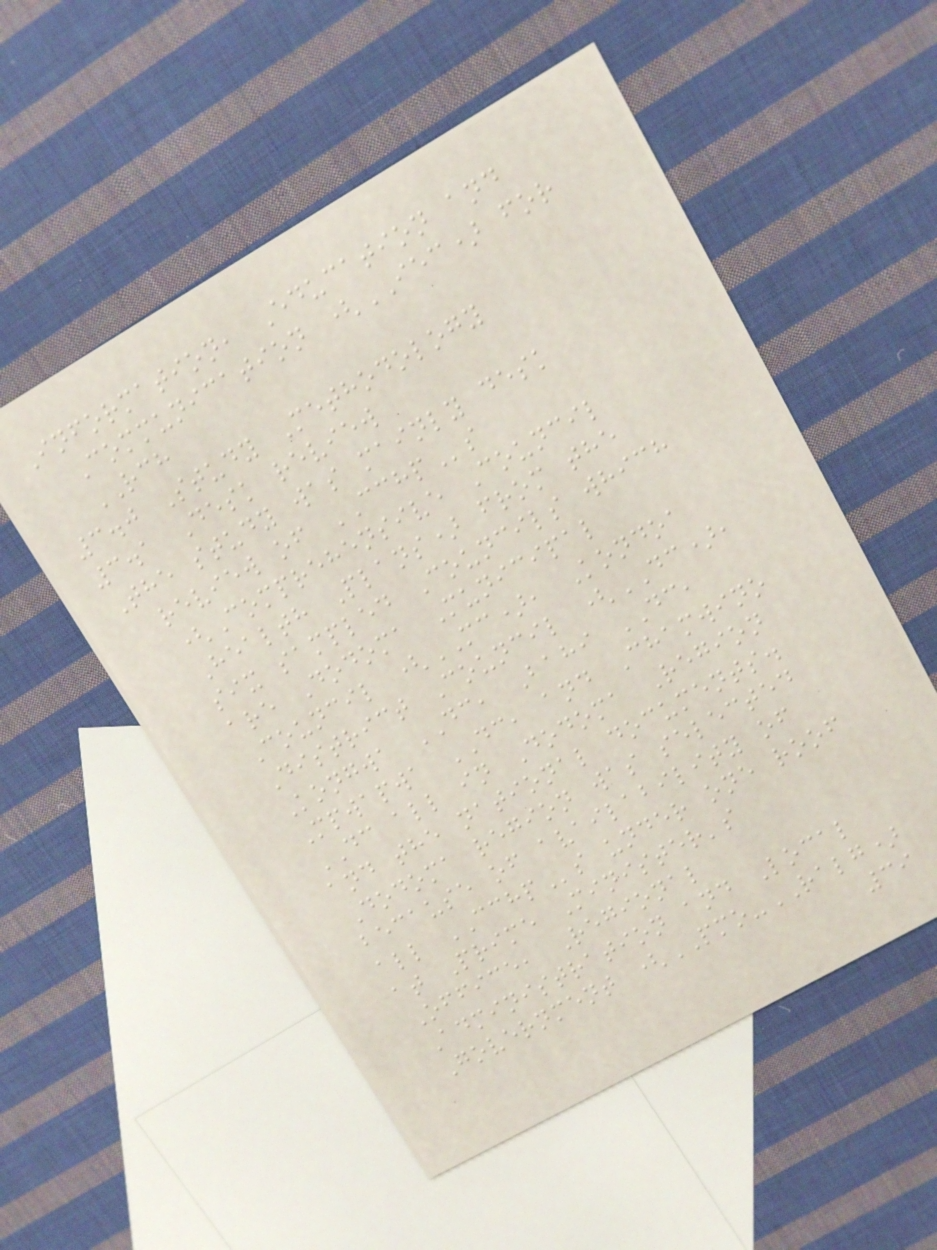Information, Education and
Communication (IEC) for
RCH
3.0 Study Methodology
3.1 Desk review
The study was mainly desk
review of CCHPs
(Comprehensive Council
Health Plans) from the
six sampled Councils which
are Dodoma Municipal
Council (MC), Kondoa
District Council (DC),
Kongwa DC, Bahi DC,
Mpwapwa DC, and Chamwino
DC all in Dodoma Region
and the national documents.
Dodoma region was selected
because of availability of
all CCHPs under one roof
at Prime Minister's
Office, Regional
Administration and Local
Government (PMO-RALG)
39
